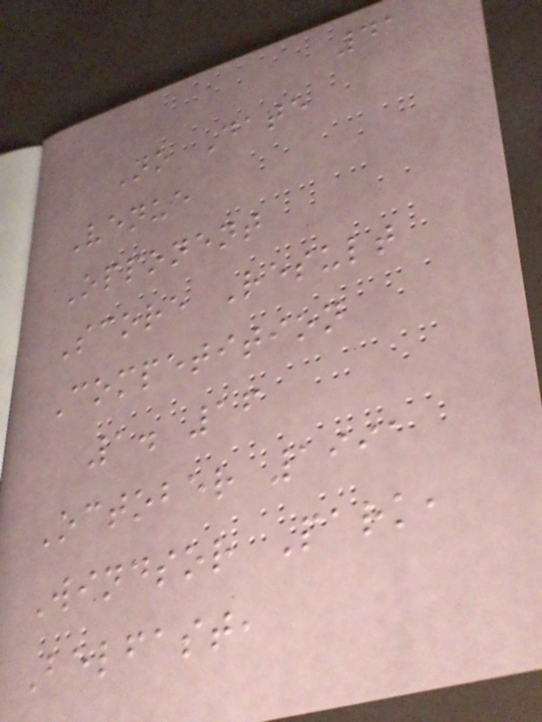41
No Date
Venue
Opponent
Score Result
Competition
1. 16
October 1991
Windsor Park,
Belfast,
